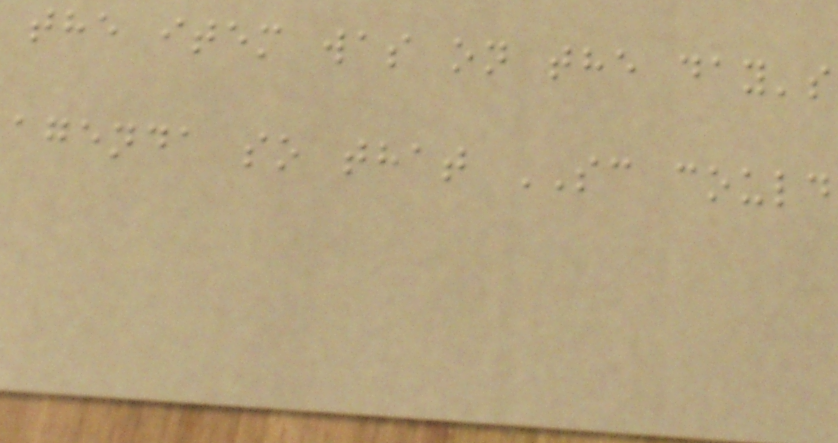the item was on the day's
agenda so that SC could
